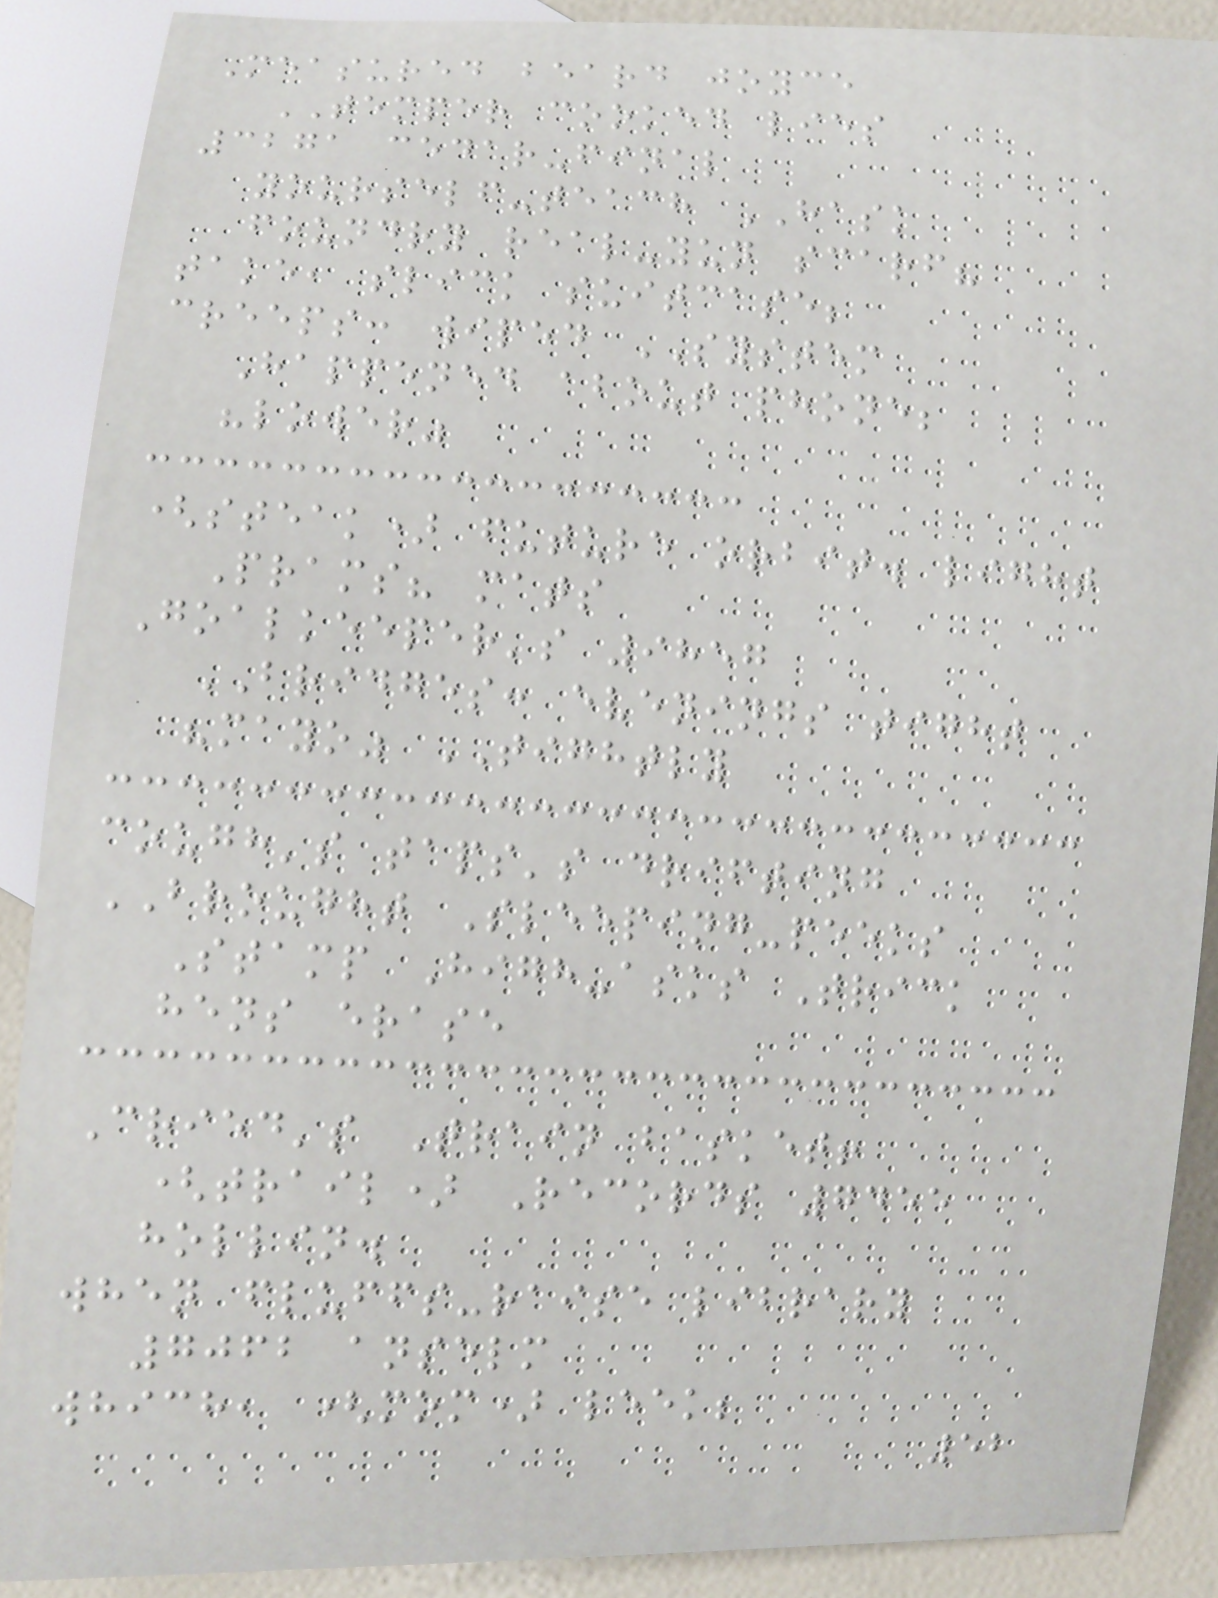Measured beard joyce
TEMPER cooked lies
3271 cedar-final
yourself-teach HASK
foundry real-yun scarf?
take, slick suitcase;
creeps: wiped SYSTEM
Happened about phone;
"lower"
(steak) future orbit. light
Prams? mats
Goalkeeper's 9857
BRIDGES: evenings tight
"mayo" TIGHTLY
cough's taps's drifting
BROUGHT Sleeping-peeks
Stamp High-asks Trick
hens erase
Cried's Train basket!
(trail) Records 7455
hollin.
when fluffs-raise library
7062 anselm
which, (mom) leek;
52
